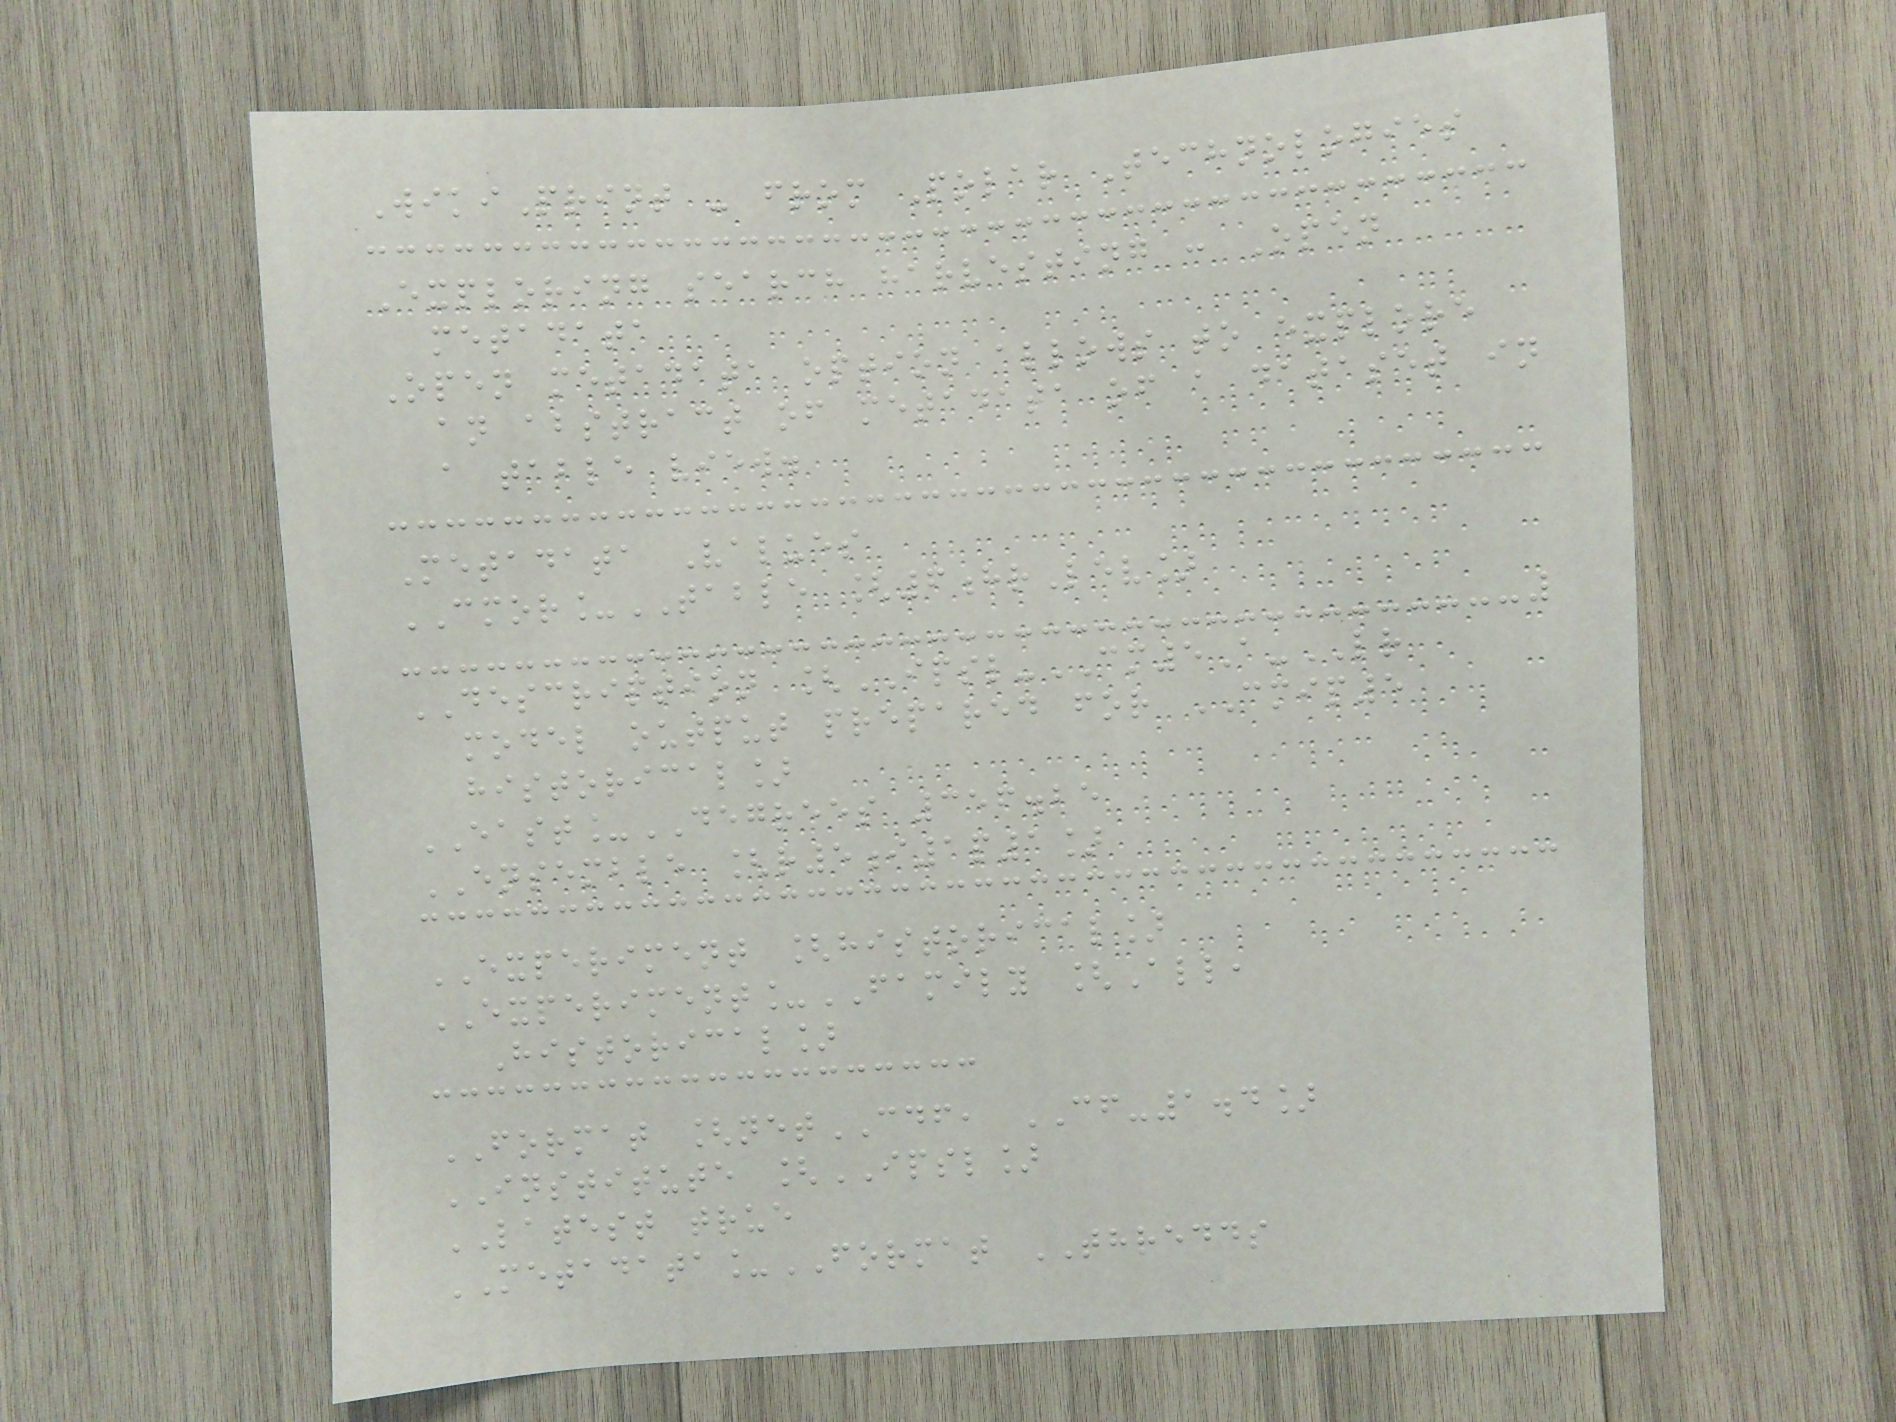WikiPrint - from Polar Technologies
Exploring search harvesting : Open
metadata
Open metadata option allows to explore
an abstract of metadata of a dataset in
a table view.
Metadata Values
CMOR_TABLE [6hrLev]
DESCRIPTION [IPSL-CM5A-LR
model output prepared for CMIP5
historical]
EAST_DEGREES 356.25
ENSEMBLE [r5i1p1]
EXPERIMENT [historical]
EXPERIMENT_FAMILY [All,
Historical]
FORMAT [netCDF, CF-1.4]
INSTITUTE [IPSL]
LATEST true
METADATA_FORMAT THREDDS
